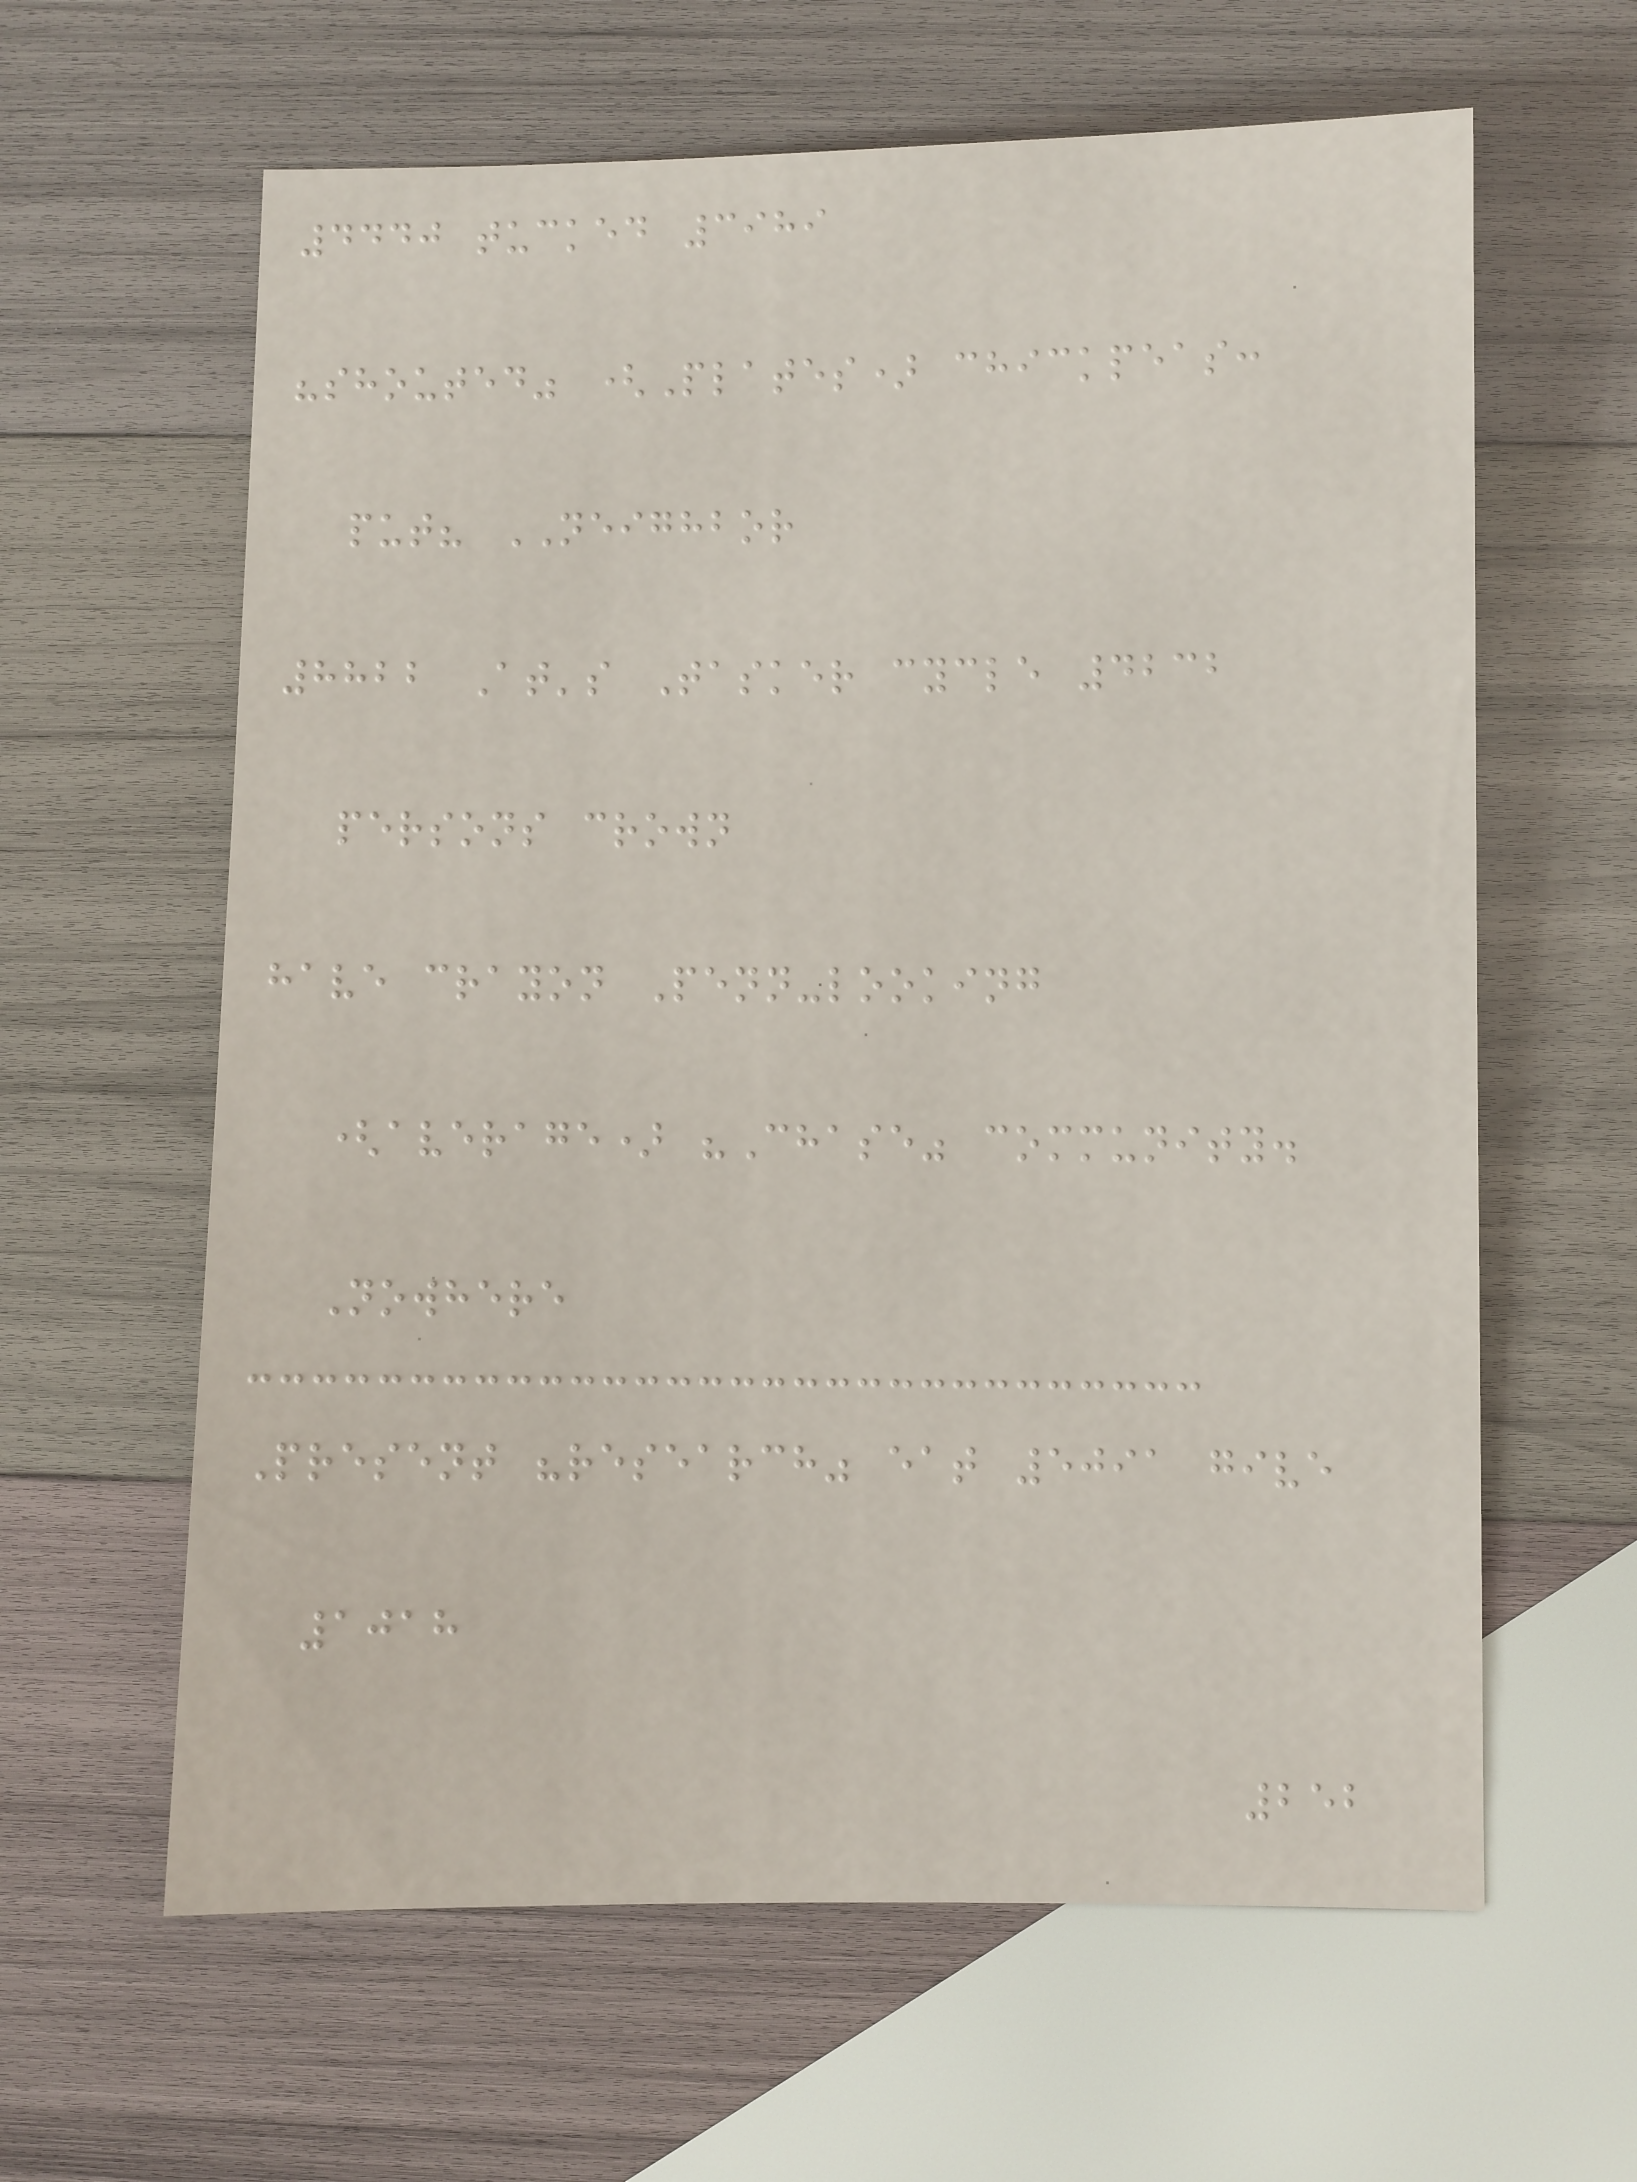4440 tucked 3989
"shouted" (Plates) chickpeas:
put? NEIGHBOR
8822 At's Tasker cycle 4232
persons crown
have crayon Penn-looking
(average) "Chase" community.
Nowhere
Present "research" eat 5091 give
1018
252
